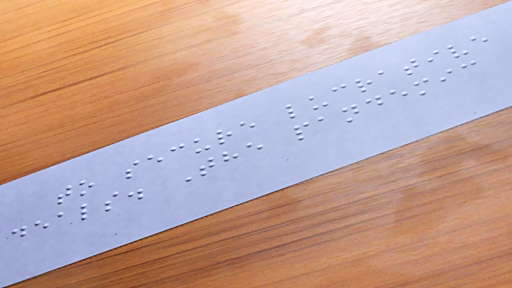to secure lucrative
deals. The pandemic
